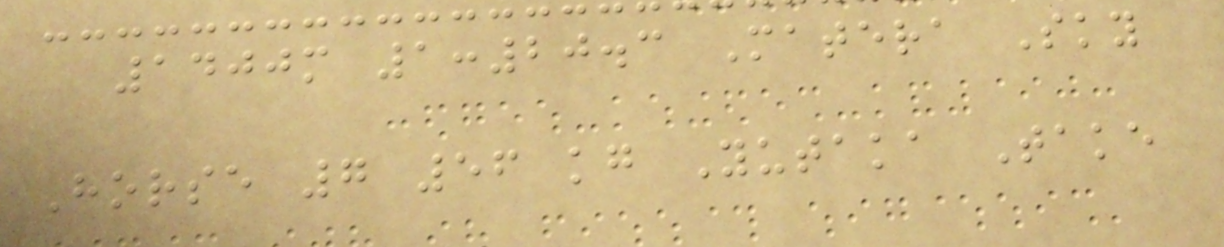1400m 1:20.3 Matera Sky
Horse 7 56 kg Yutaka Take
